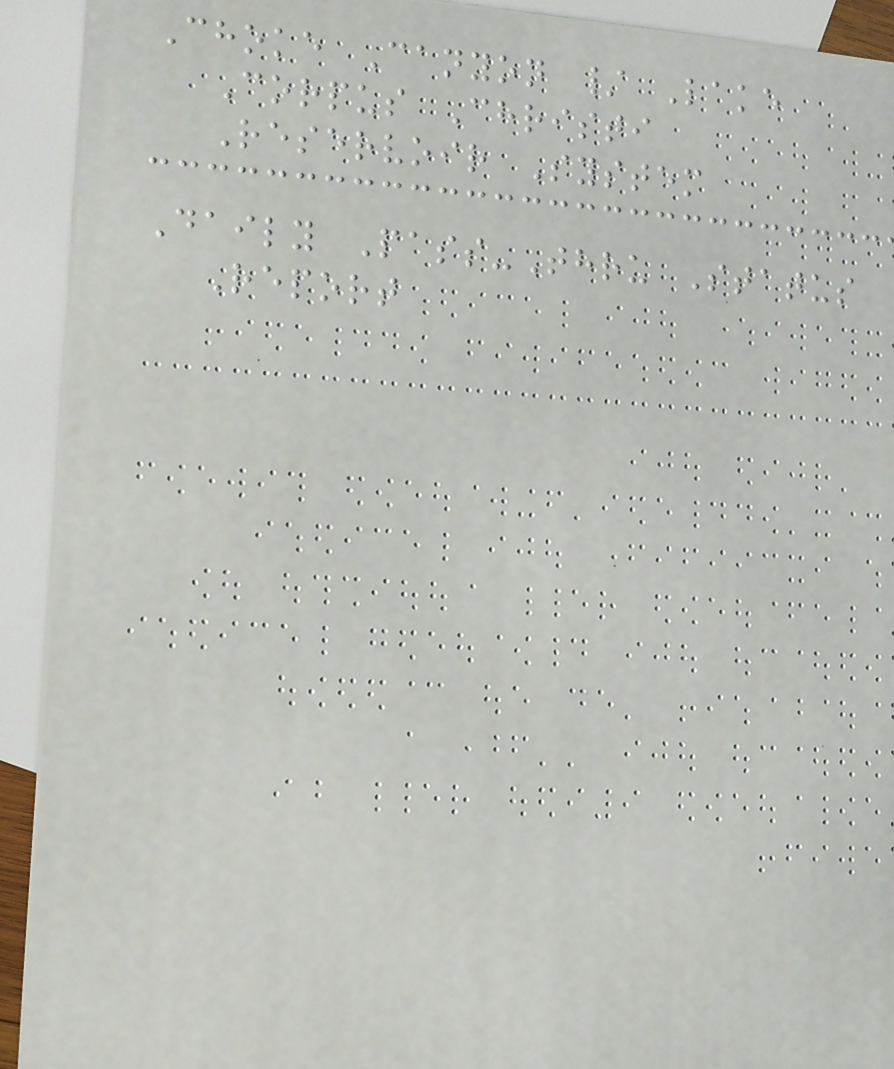Choke Canyon / Lake
Corpus Christi
Reservoir System
Daily Pass-Thru Status
Report
